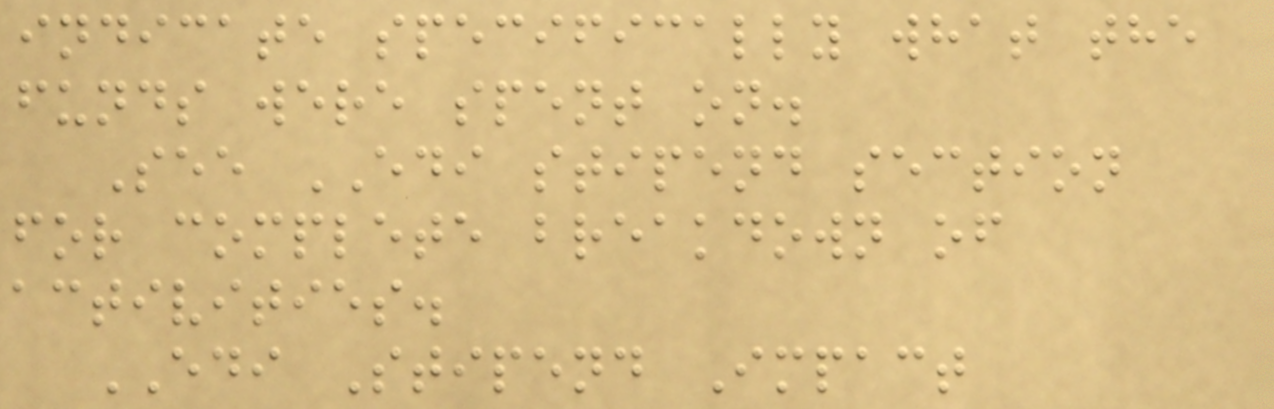indicate specifically what the
funds were spent on.
See EDI stipend section
for complete breakdown of
activities.
EDI Stipend Impact
